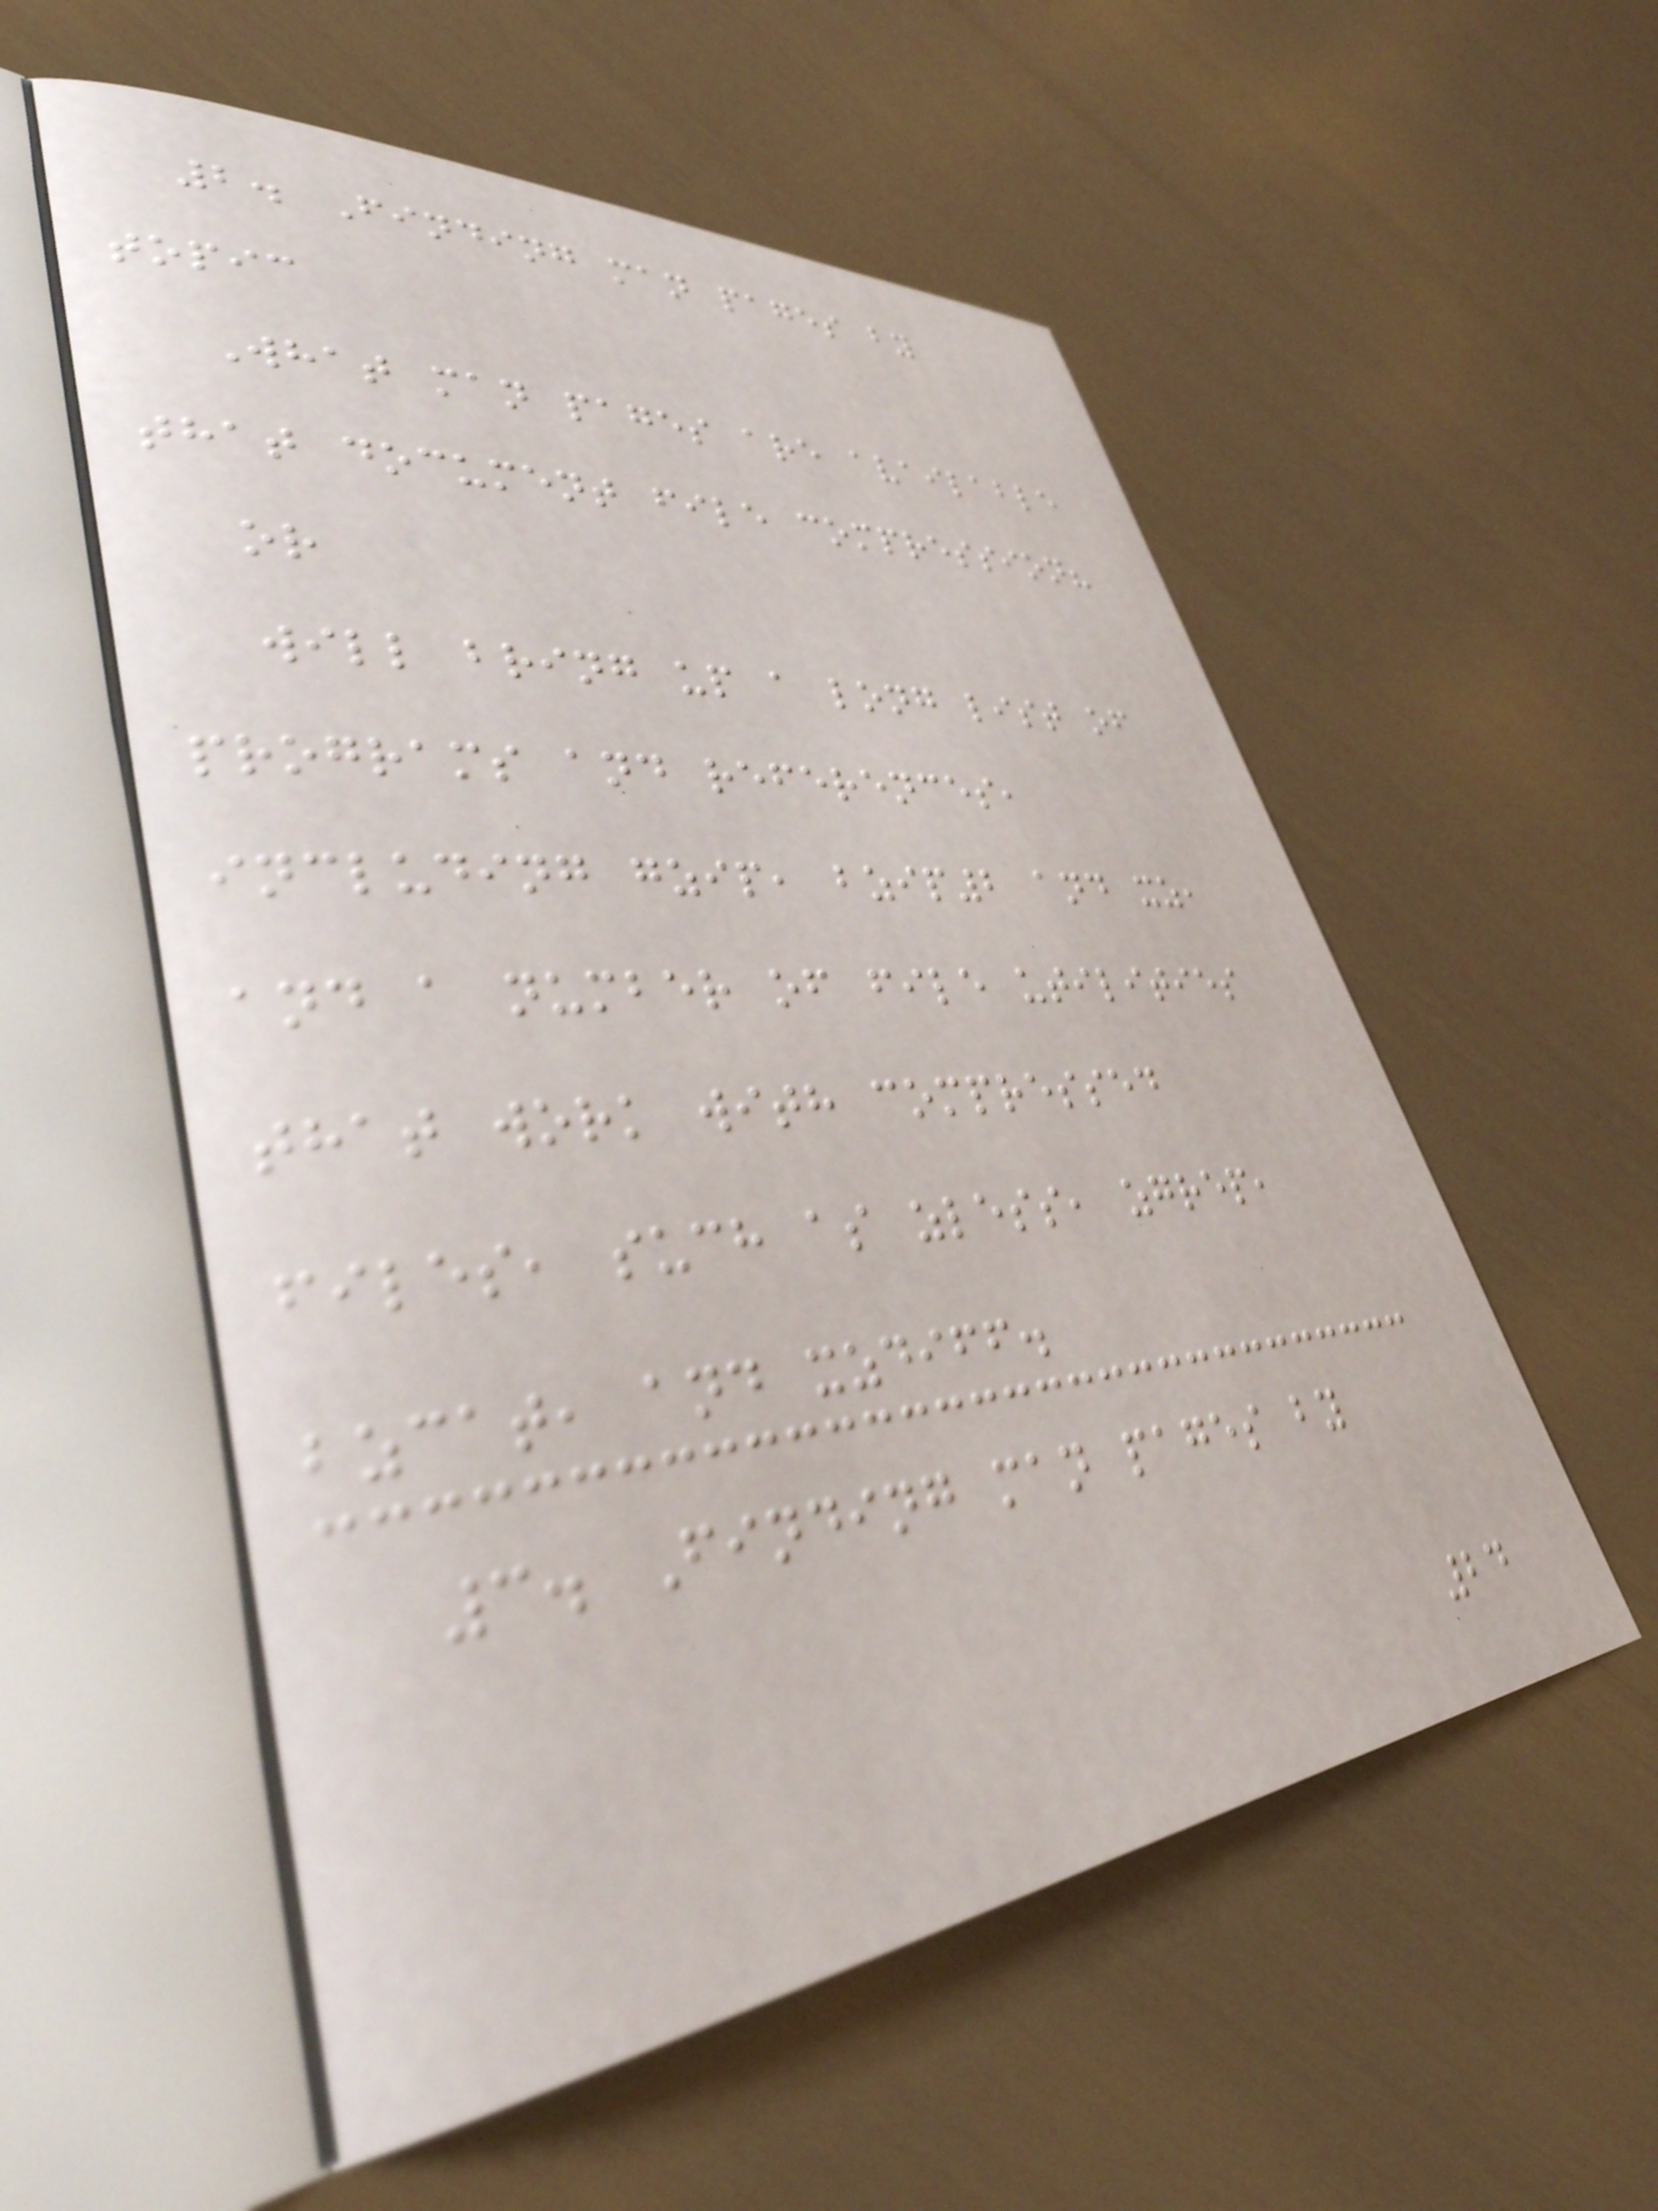2. Finding man pages by
topic
What man pages are available
that document file compression?
or
will bring up a long list of
programs and references,
including gzip, bzip2 and xz,
and a number of file utilities
that work with compressed
files, such as zless, zgrep,
bzcat, and xzdiff.
3. Finding man pages by
24
